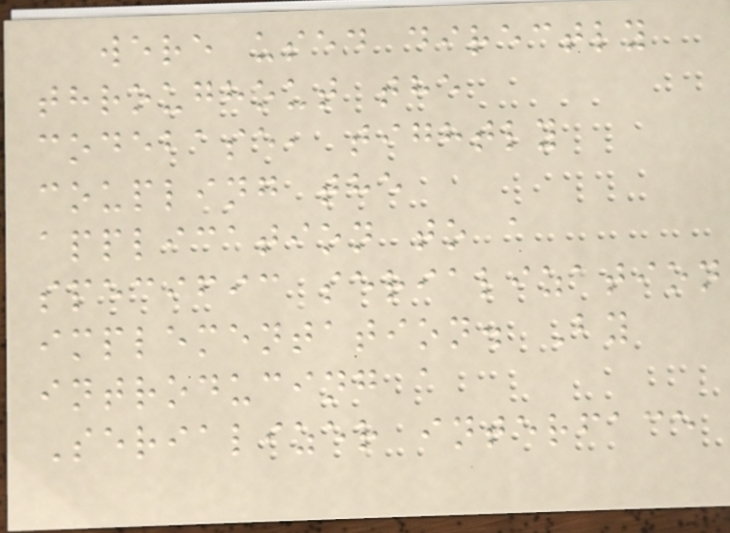were used directly
throughout the
codebase, tightly
coupling the
application to a
specific serialization
implementation. By
introducing a
Serializer interface
